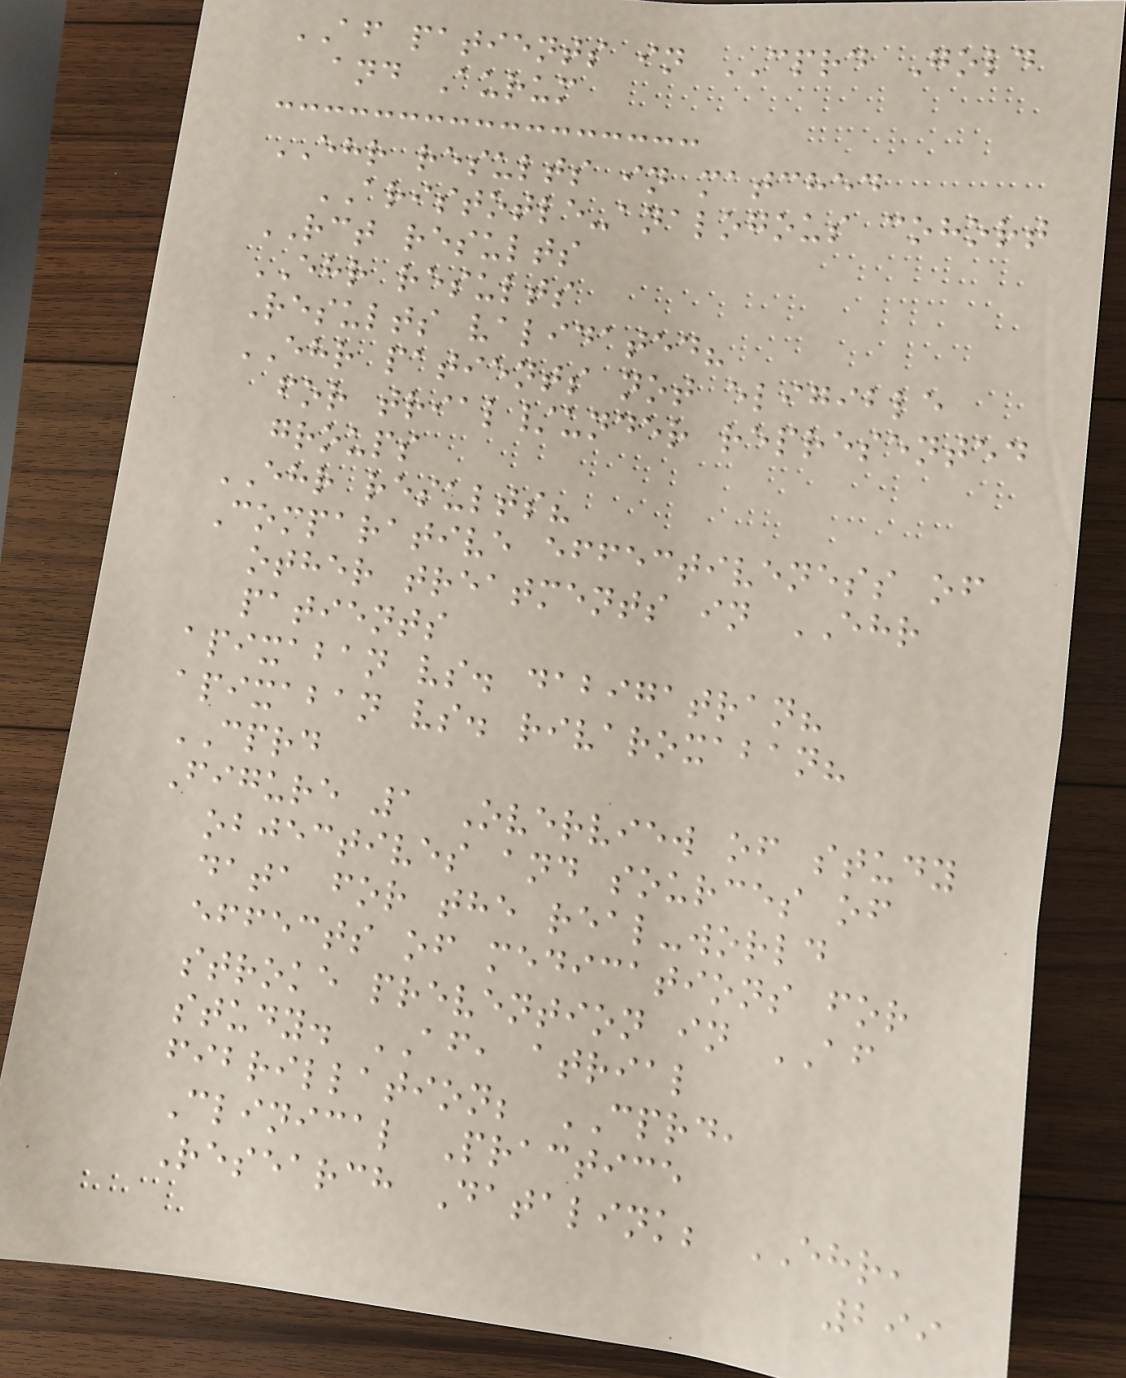AF patients in CPRD Gold
and Aurum
EHR results in matched
ARISTOTLE-analogous cohort
RCT results
EHR results
Results validated?
EHR patients not eligible
for trial/under represented
groups
EHR results?
Comparative effectiveness of
other treatments in EHR
patients
apixaban vs. dabigatran?
apixaban vs. rivaroxaban?
CPRD
Figure 1 Overview of study
objectives and sources of
data for the real-world
effects of medications for
stroke prevention in AF
study. AF, atrial
fibrillation; CPRD,
Clinical Practice
Research Datalink; EHR,
299
